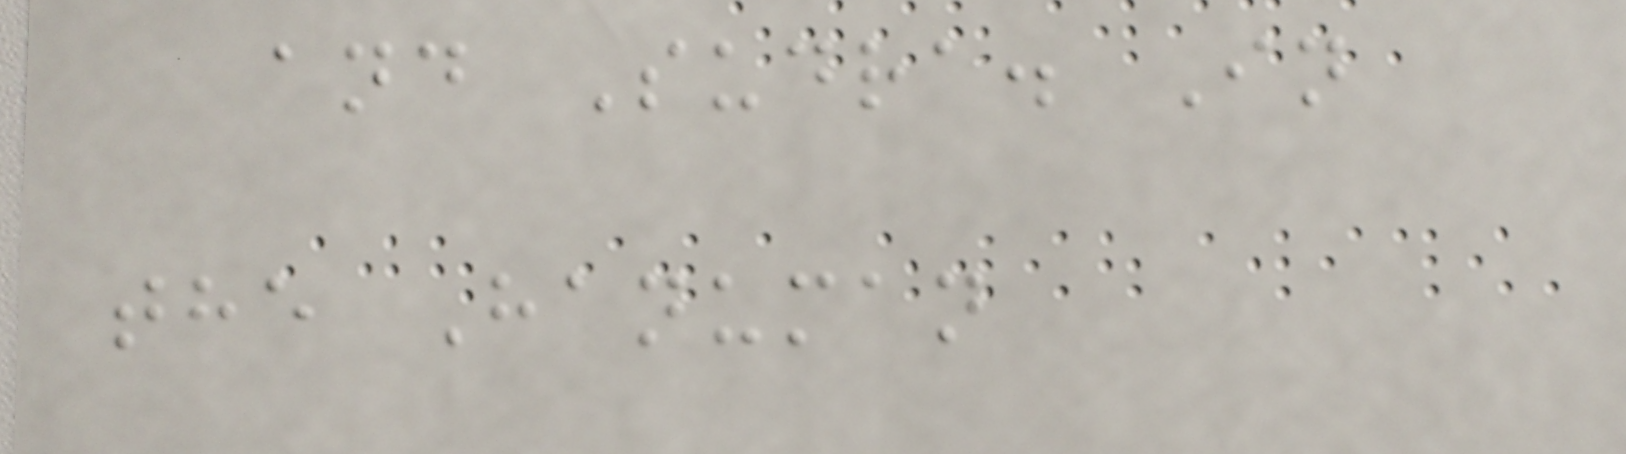and Sudra. In
the Hanuman
